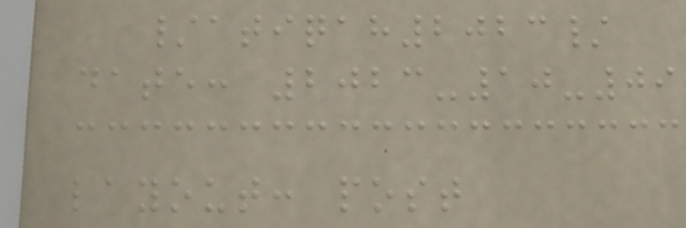/atiqah2023/
date: 2023-10-09
layout: post
